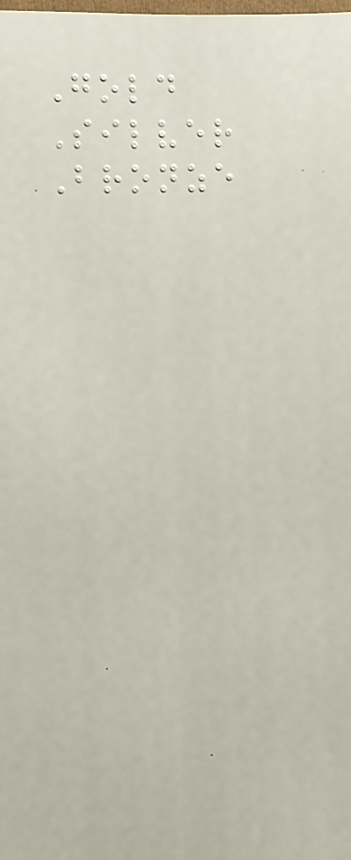Gold
Silver
Bronze
